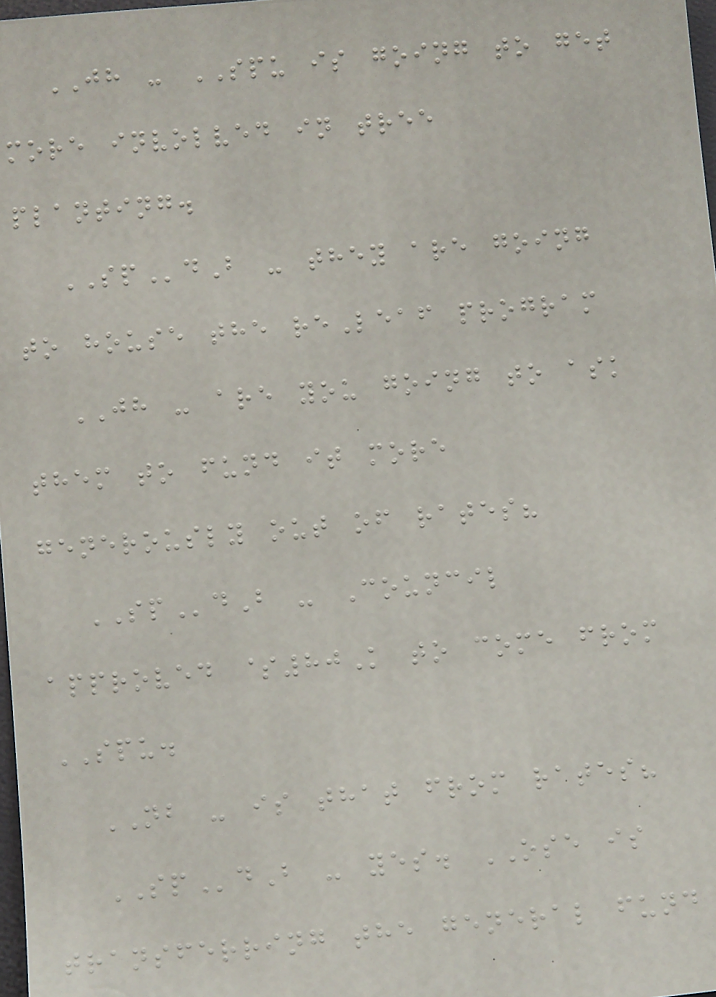JH - SPU is going to get
more involved in tree
planting.
SPdB - they are going
to house the reLeaf program
JH - are you going to ask
them to fund it more
generously out of rates?
SPdB - Council
approved $80K to come from
SPU.
NB - is that from rates?
SPdB - yes. OSE is
transferring the general fund
